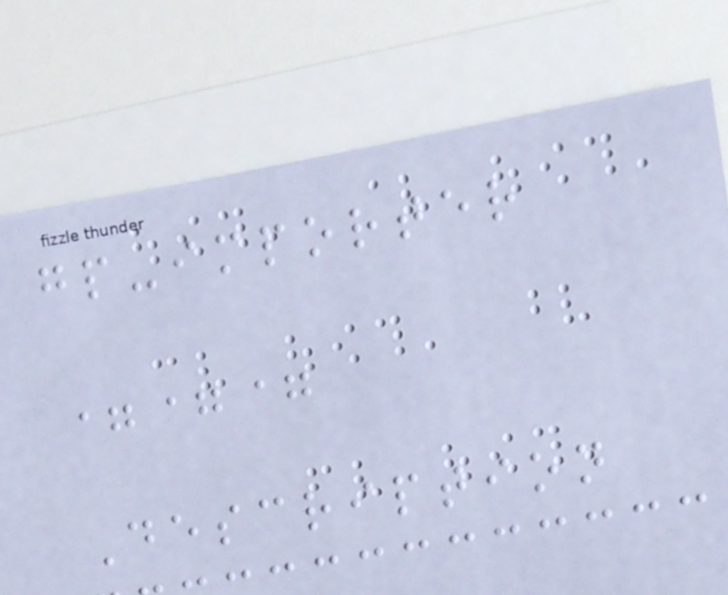gp-importer
===
Description
